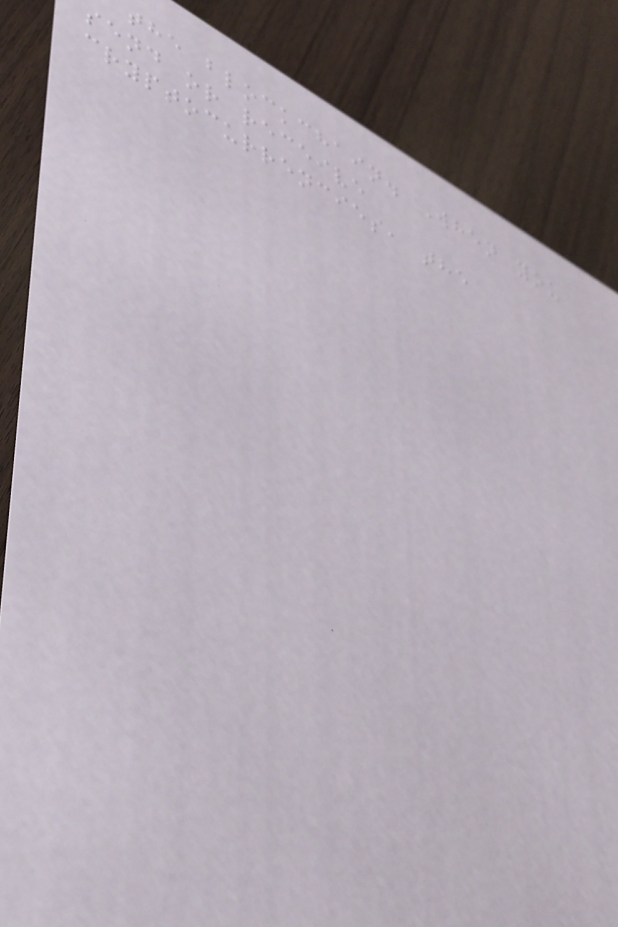the blockchain. When you
send or receive
cryptocurrencies, the
